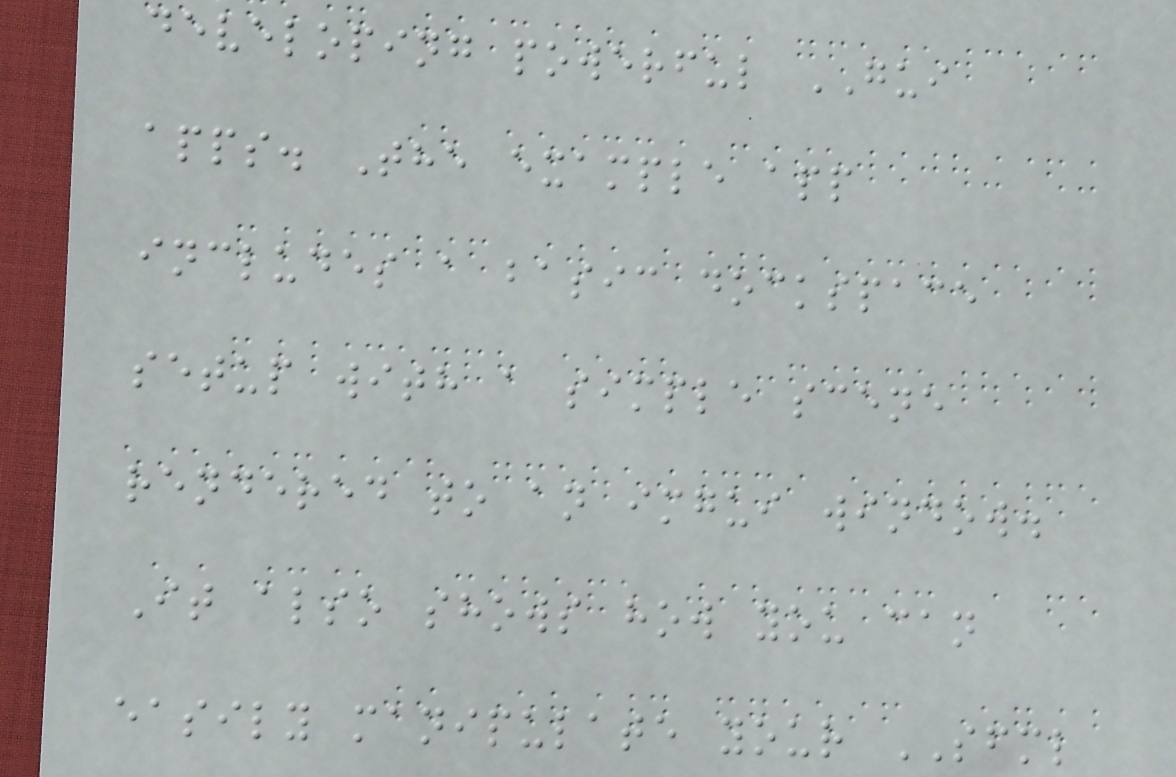developing powerful GUI
apps. The example app
includes a basic dockspace
setup with a simple scene
rendered to an imgui window.
It also shows how you can
easily manipulate your SFML
